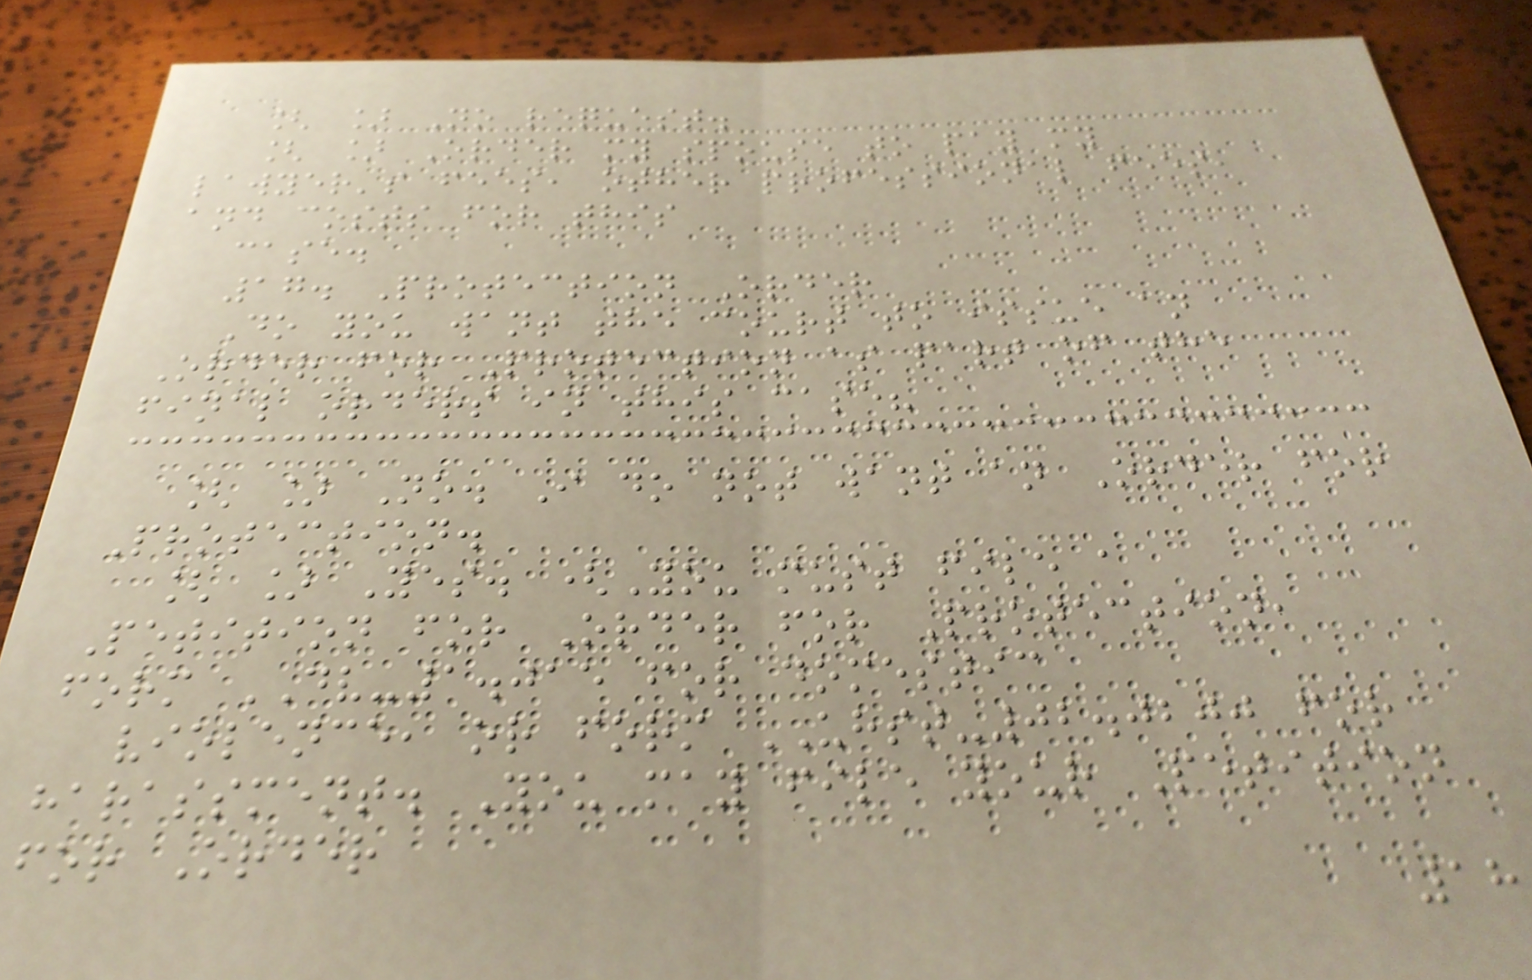[ ] No request.
[ ] Order my spouse to pay my
lawyer's fees, other professional fees,
and costs for this
case.
17. Protection Order
Do you want the court to issue an
Order for Protection as part of the
final orders in this case?
[ ] No. I do not want an Order for
Protection.
[ ] Yes. (You must file a
Petition for Order for Protection,
form DV-1.015 for domestic
violence, or form UHST-02.0200 for
harassment. You may file your Petition
for Order
18
